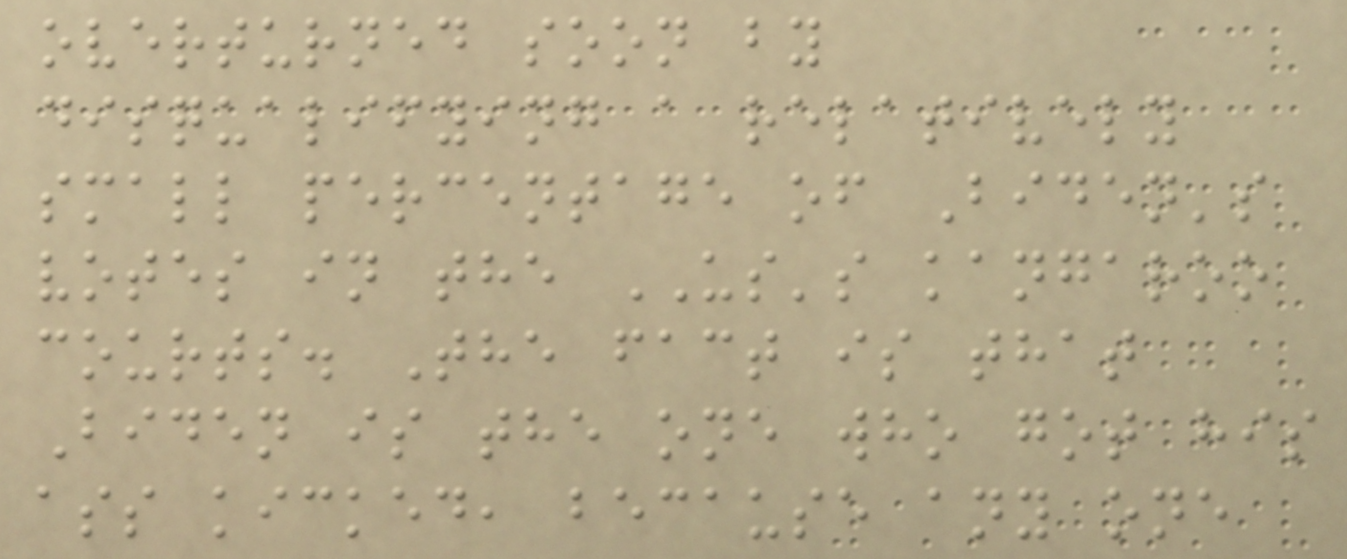overturned soon by
disqualifying a relatively
small percentage of Biden's
votes in the US's kangaroo
courts. The fact is that
Biden is the one who got his
ass kicked, because any one
